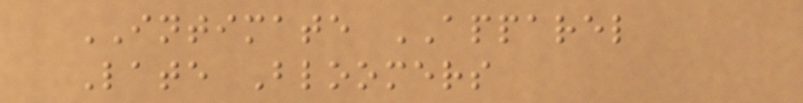INTIMATE APPAREL
Late Bloomers
